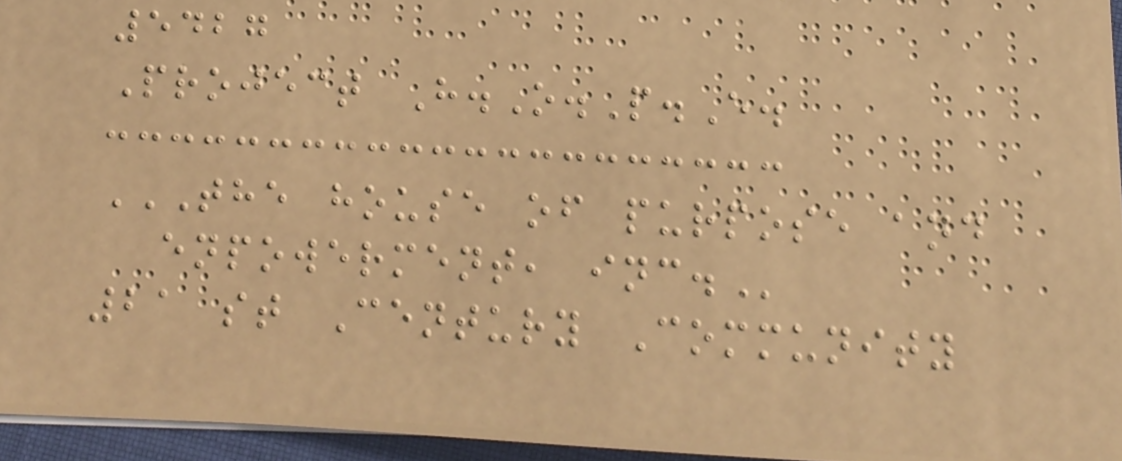5427
Project H.O.P.E.
THE HOUSE OF PURPOSE AND
ENPOWERMENT, INC.
21 st Century Community
